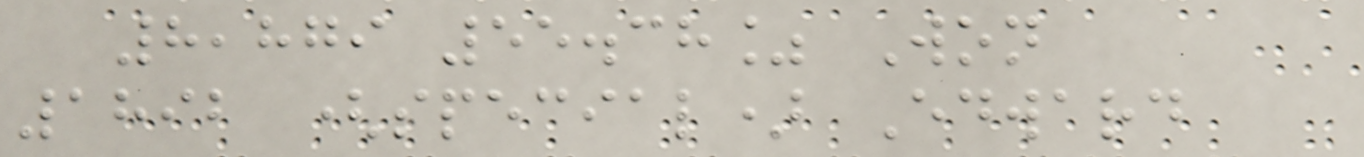8,879 55.38% Won
1892 (special) Edward
